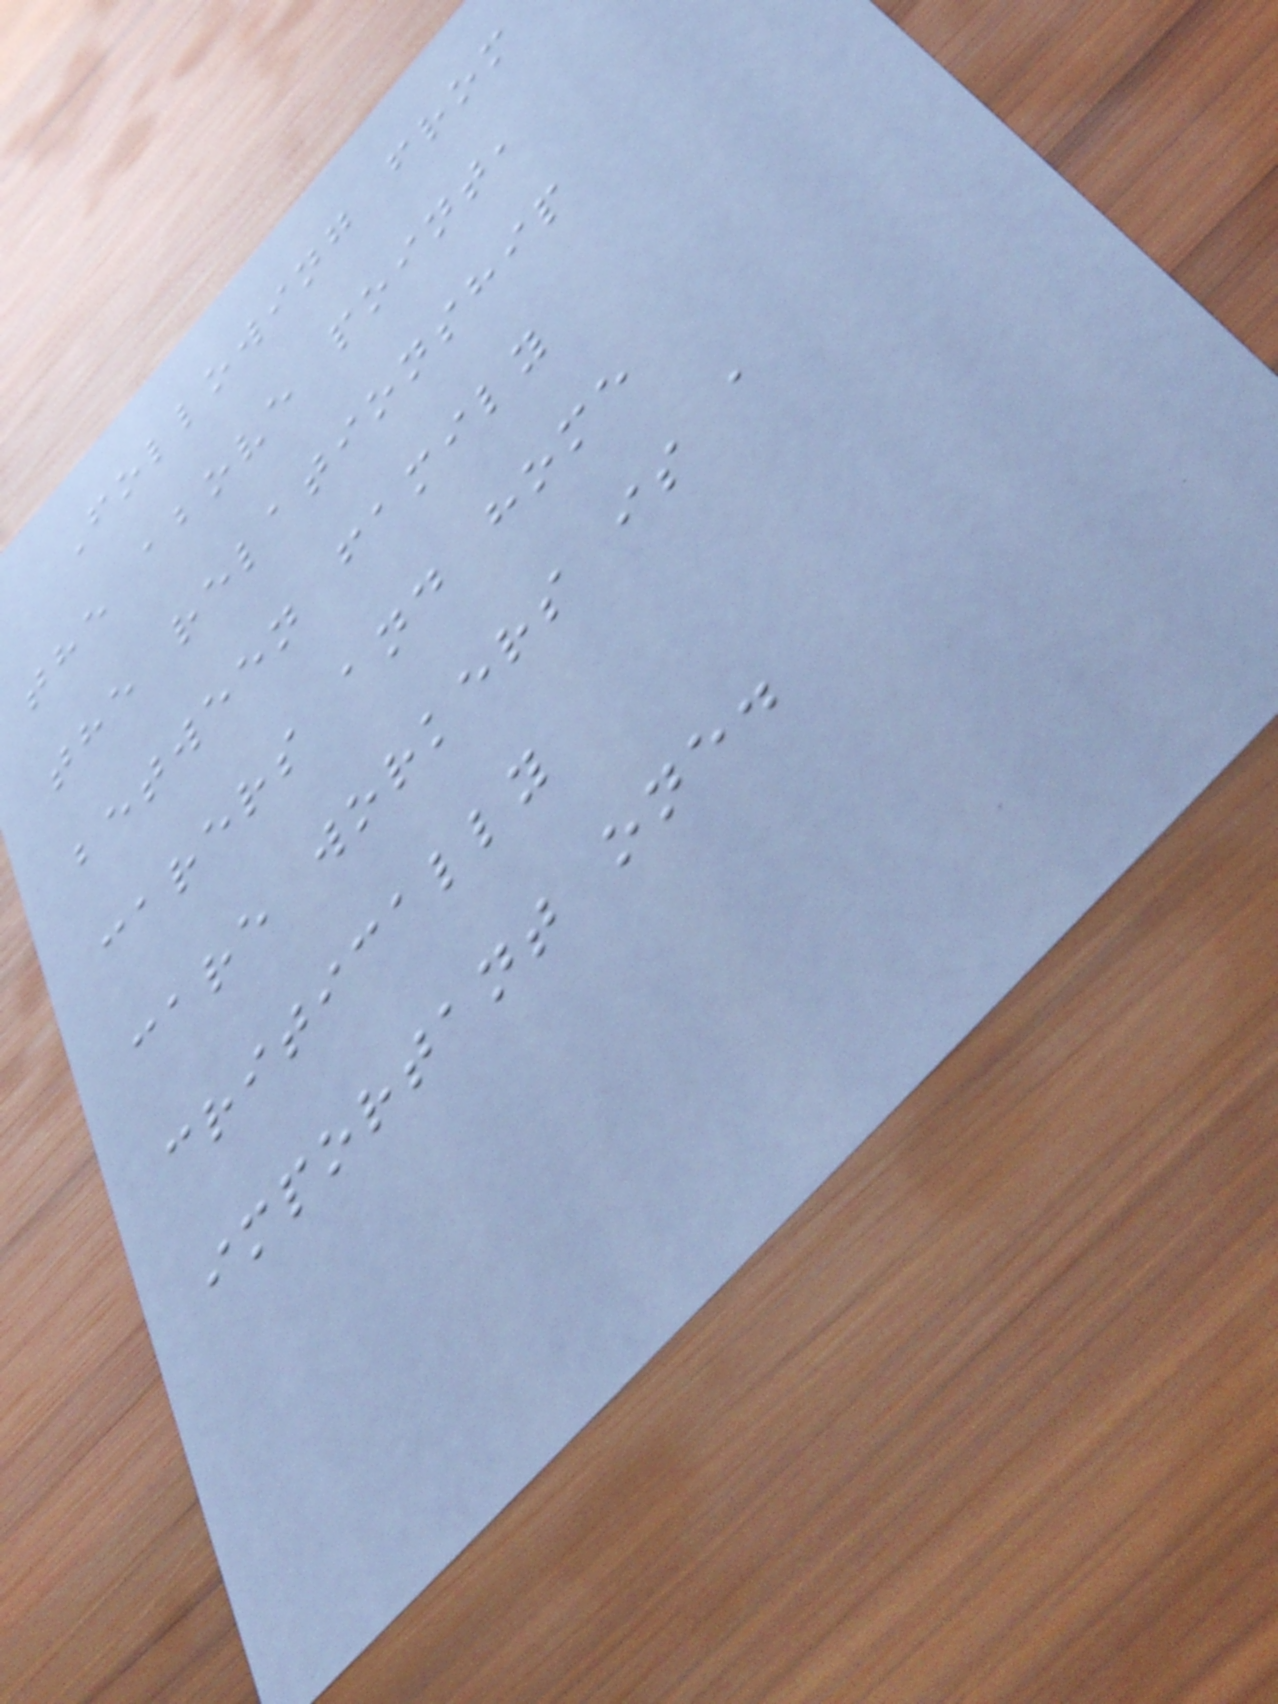Following from
the above point,
the relationship
between family
carers and home
care workers is a
critically
important one.
